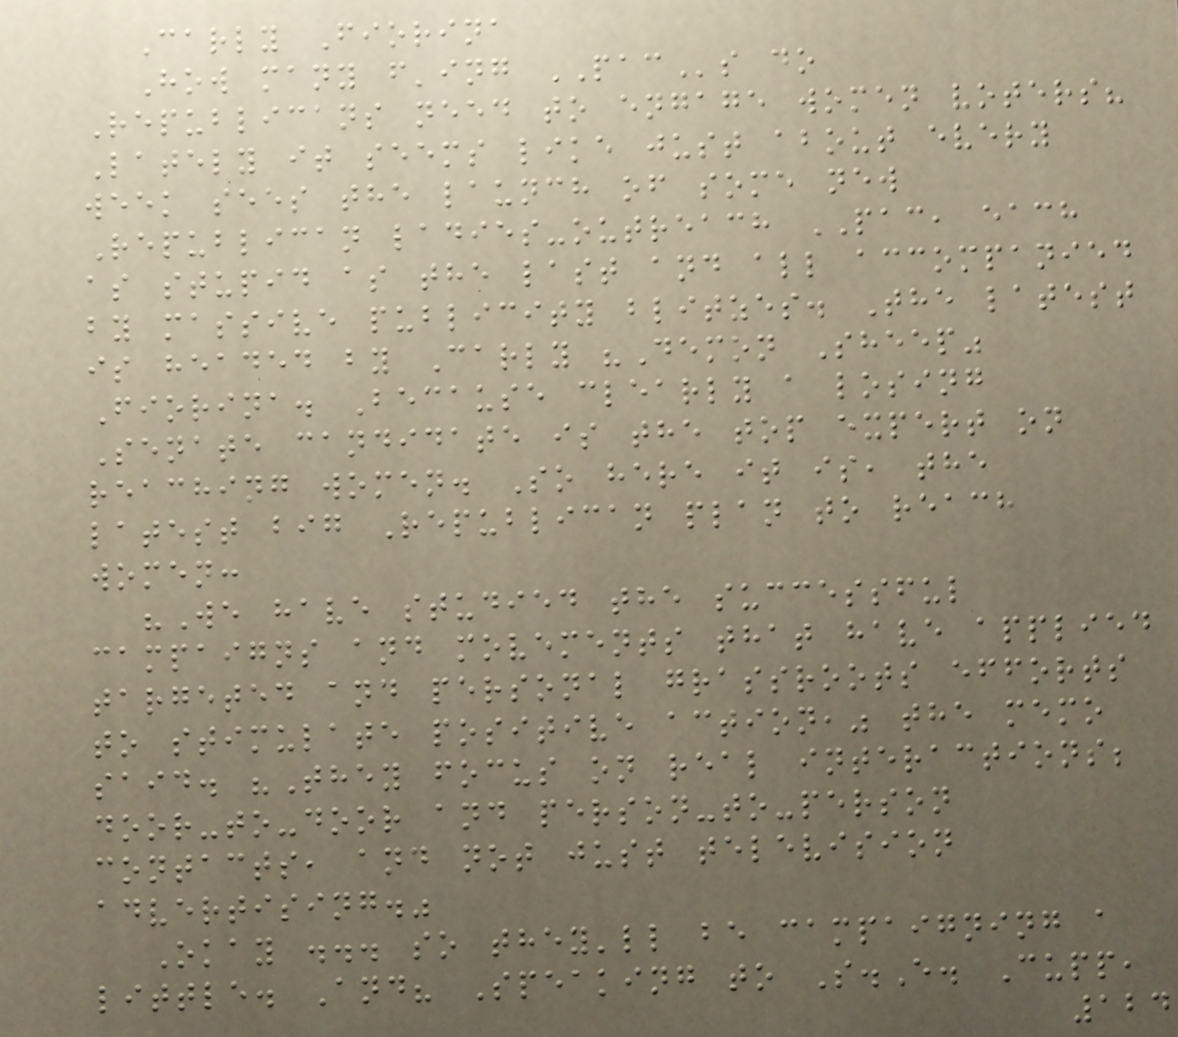Carly Fiorina
How many f'ing PACs do
Republicans need to engage women voters?
Lately it seems like just about every
week sees the launch of some new
Republican ladies-outreach PAC, each
as stupid as the last and all accompanied
by massive publicity blitzes. The latest
is headed by Carly "Demon Sheep"
Fiorina. Because clearly a losing
Senate candidate is the top expert on
reaching women. So here it is, the
latest big Republican plan to reach
women:
"We have studied the successful
campaigns and movements that have applied
targeted and personal grassroots efforts
to stimulate positive action," the memo
said. "They focus on real interactions;
door-to-door and person-to-person
contacts, and not just television
advertising."
Okay ... so they'll be campaigning a
little. And? Speaking to S.E. Cupp,
124
